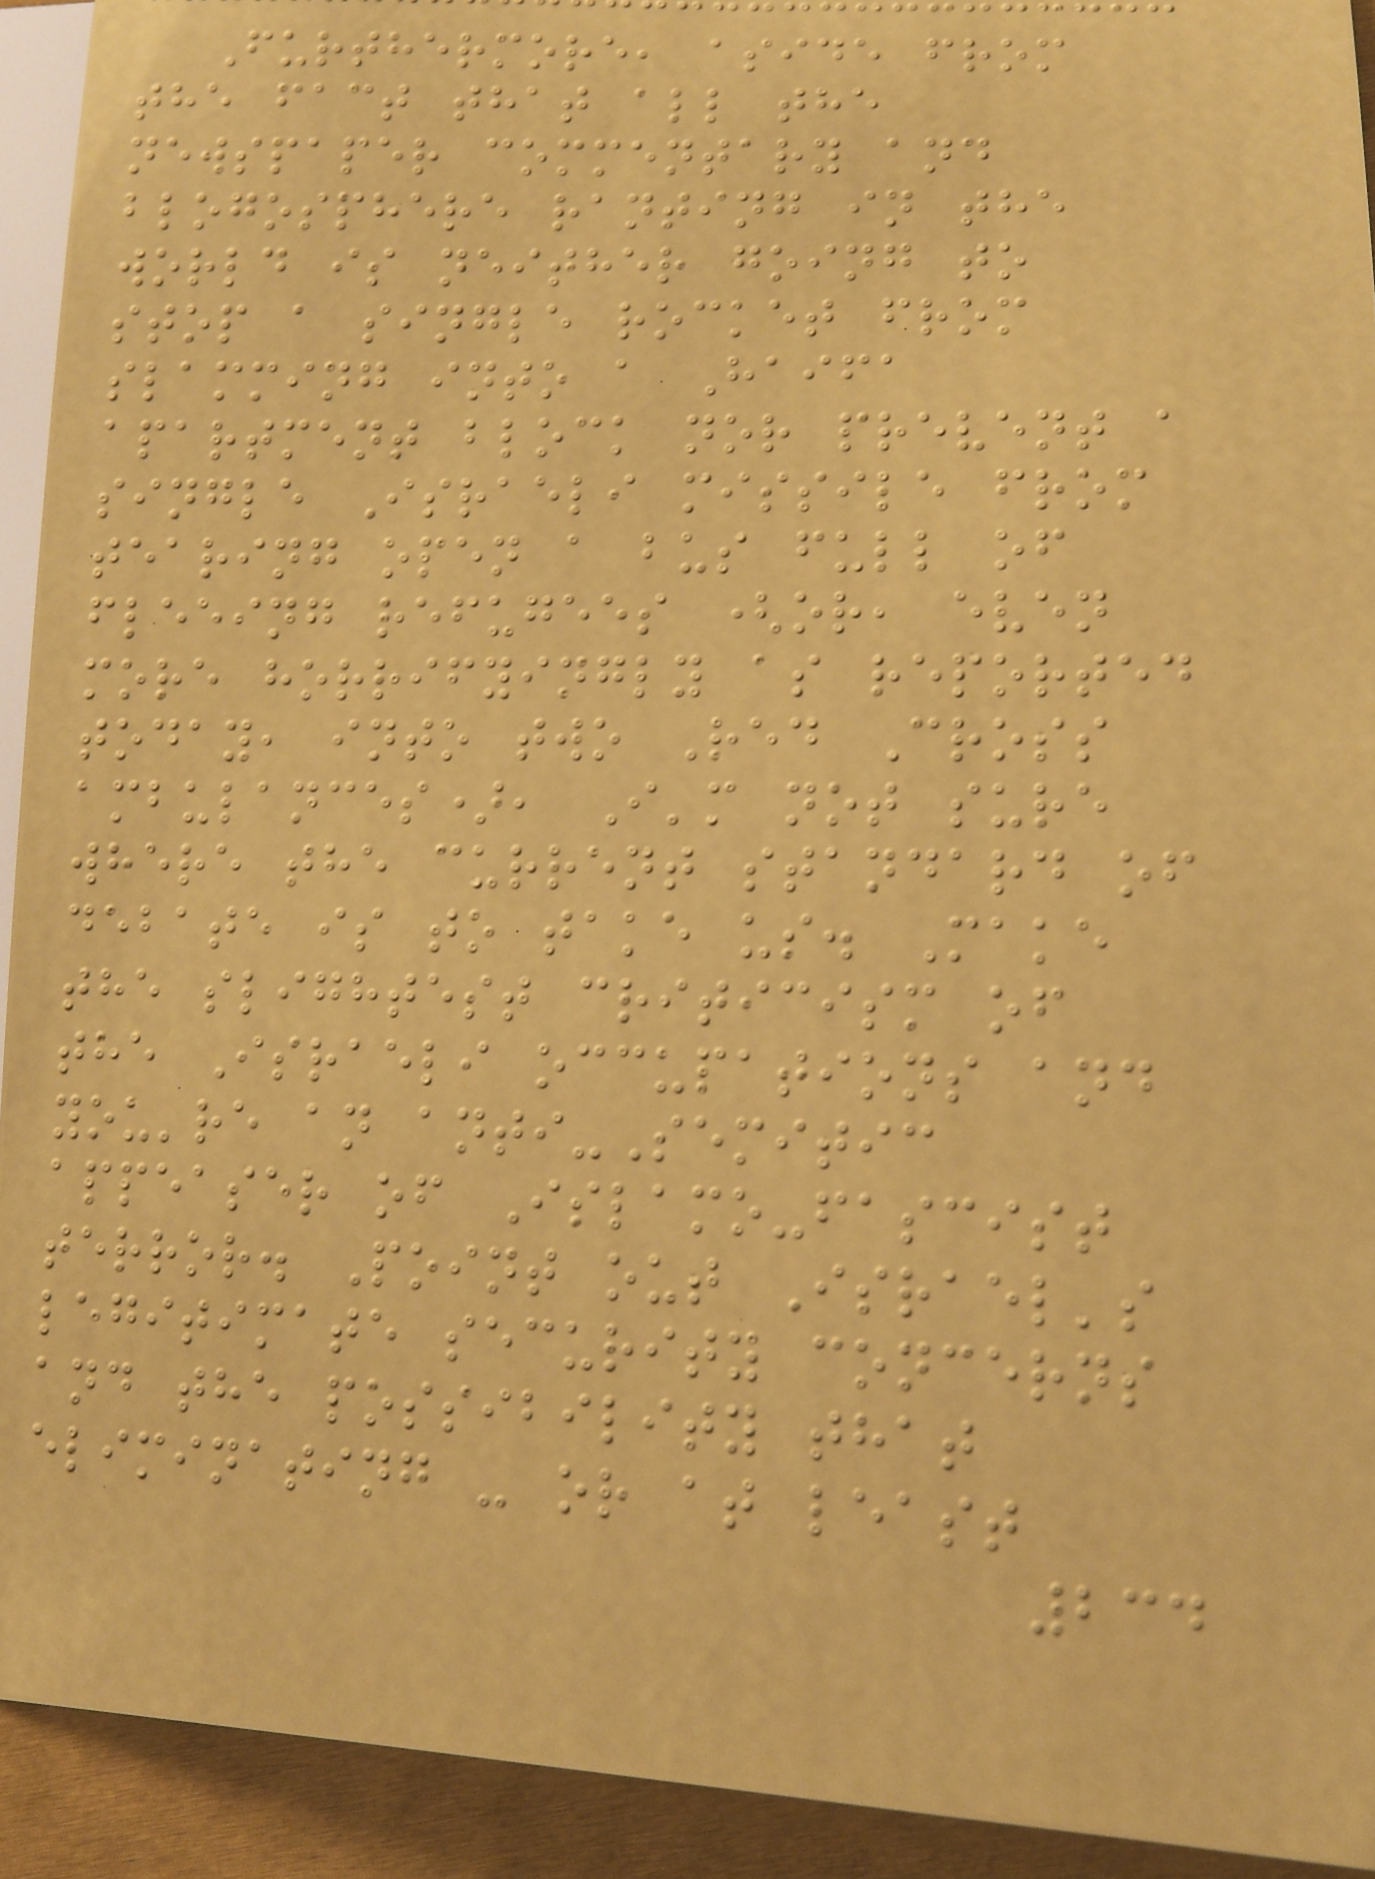Furthermore, aside from
the fact that all the
newspaper commentary and
blogosphere ranting in the
world is neither going to
stop a single rocket from
slamming into a Haifa
apartment block nor prevent a
single Israeli missile from
tearing open a bus full of
fleeing refugees (or, even
more horrifyingly as reported
today, into two Red Cross
ambulances), I'm not sure
where the current standard of
debate is to take us. Make
the slightest criticism of
the Israeli occupations and
you're an anti-Semitic
appeaser of Islamo-fascist
terror. Point out Israel's
legitimate security concerns
and the possibility that
eliminating - or at least
234
